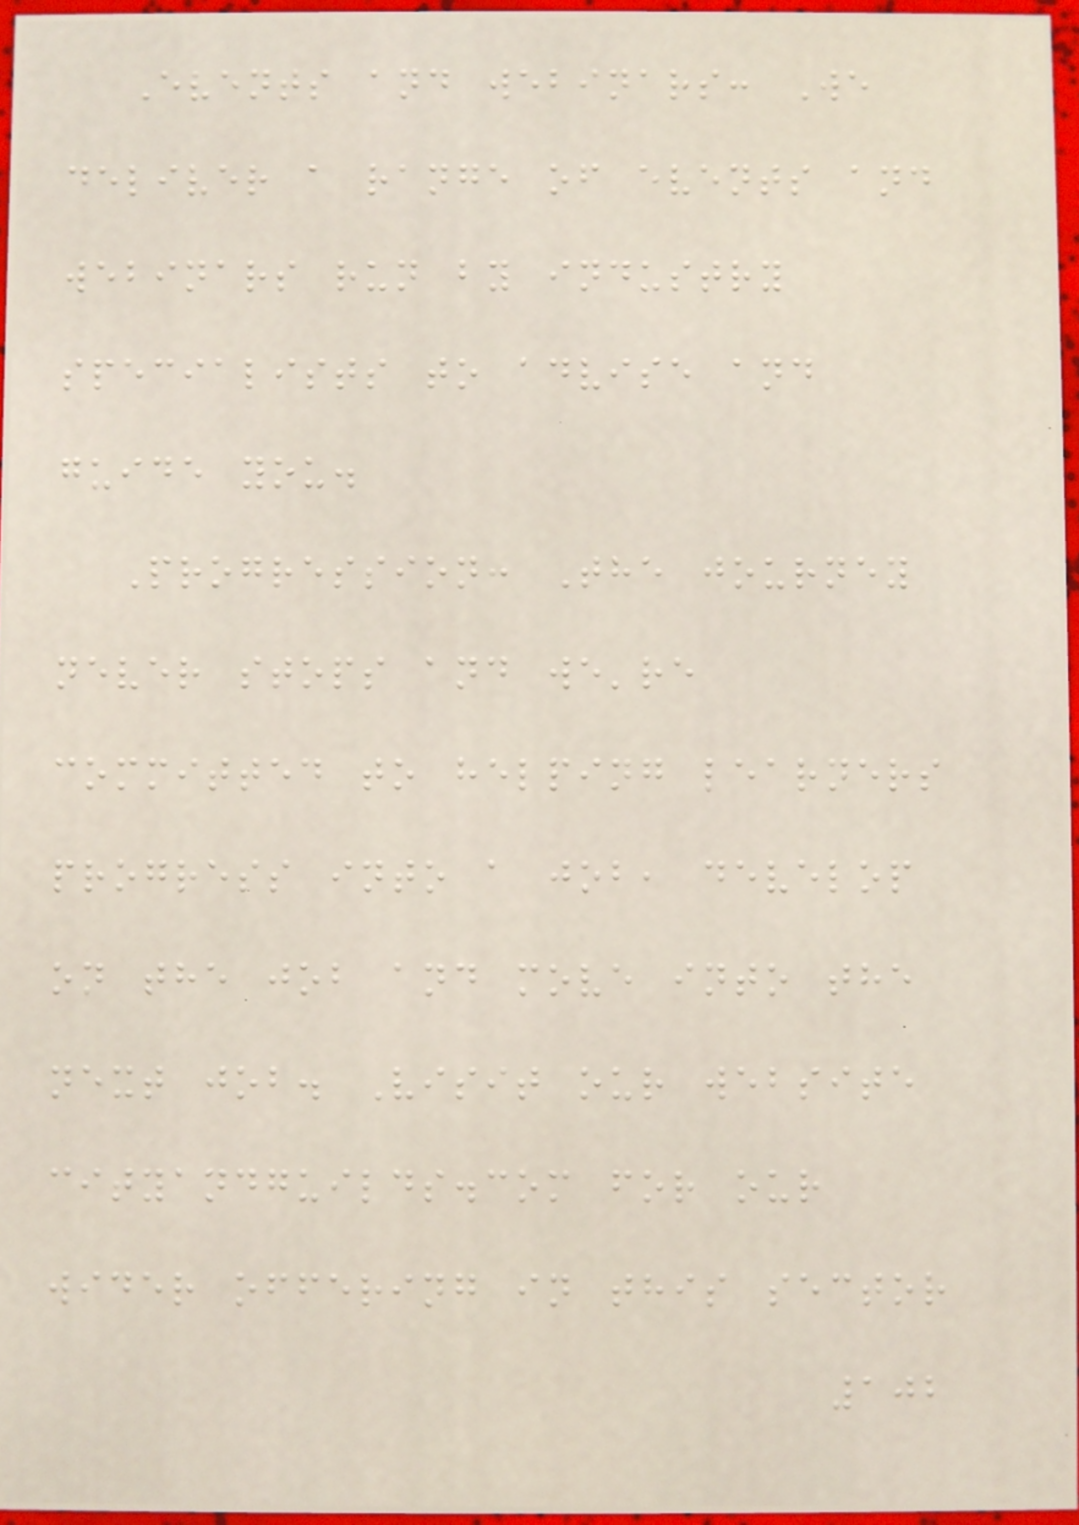Events and webinars: We
deliver a range of events and
webinars run by industry
specialists to advise and
guide you.
Progression: The journey
never stops and we're
committed to helping learners
progress into a job, develop
on the job and move into the
next job. Visit our website
cityandguilds.com for our
wider offering in this sector
102
